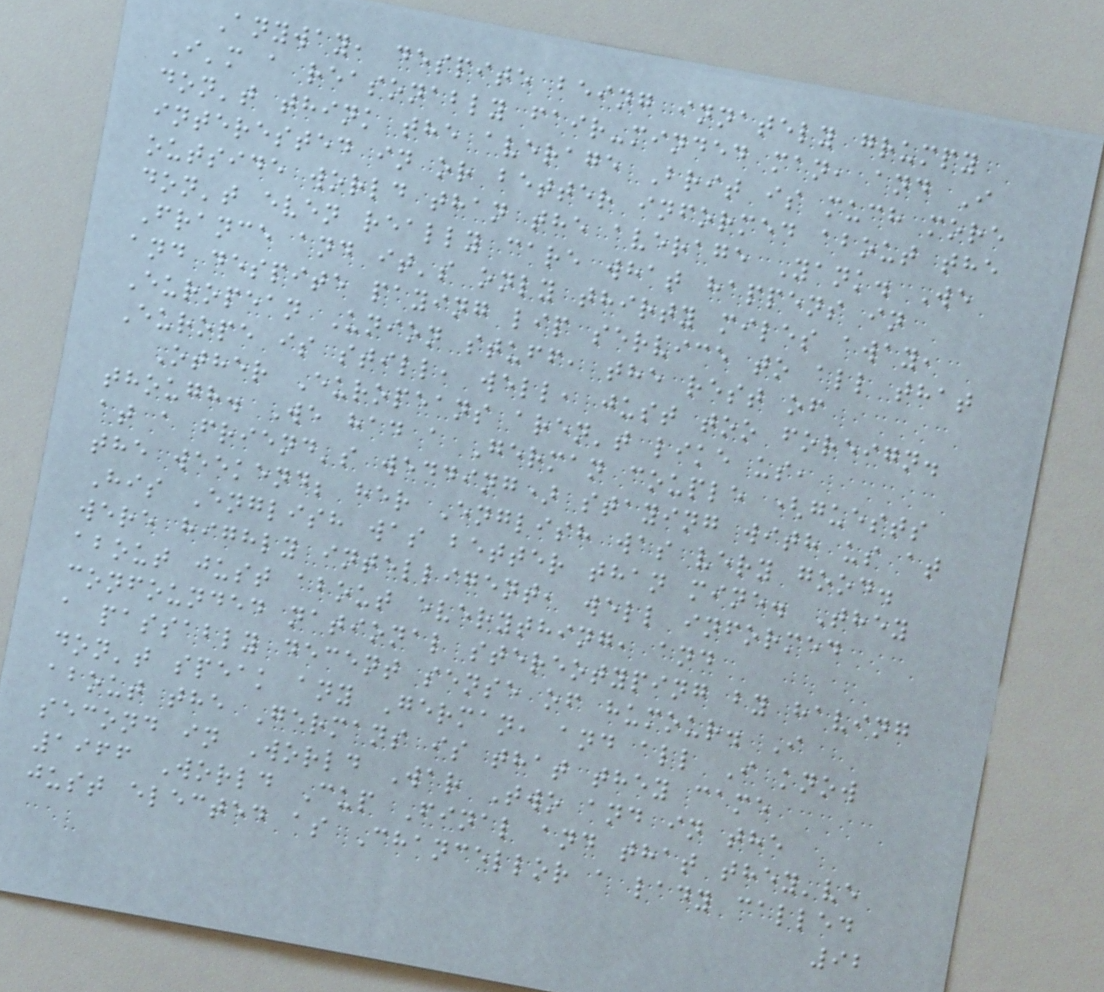Anyway, despite being innately grumpy
I'm a reasonably fair-minded man, and I
don't think the average Brit is much more
interested in or better informed about the
outside world than the average Yank. We
don't even really care what happens in
France and it's only thirty miles away,
and despite paying lip service to all that
European Union stuff, the rest of
Europe is still, well, just too foreign.
Other Europeans aren't like us,
though. We had a German couple (guests
at a friend's wedding) staying with us at
the weekend; her English was very good.
His English was better than mine. They
were highly intelligent, well informed
about just about everything, and
confounded national stereotyping by having
a passably decent sense of humour. I
don't speak any German, and all I know
about the Germans is that they came
second in World War Two and in the
1966 World Cup Final and that they've
just elected as Chancellor a lady called
92
